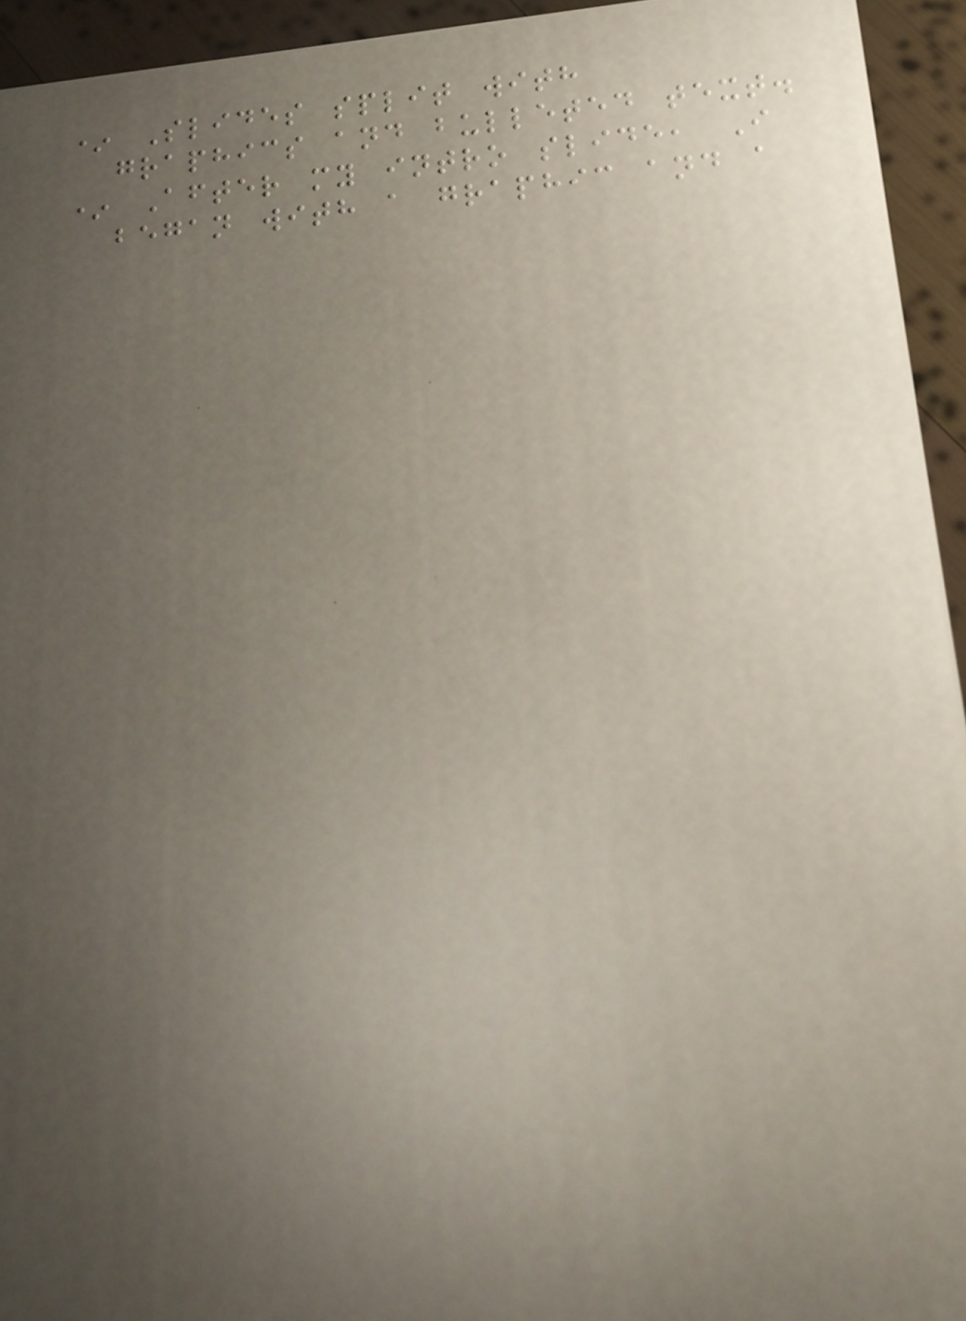* Slides split with
graphics and bulleted text.
* After my intro slide, I
began with a graphic and a
